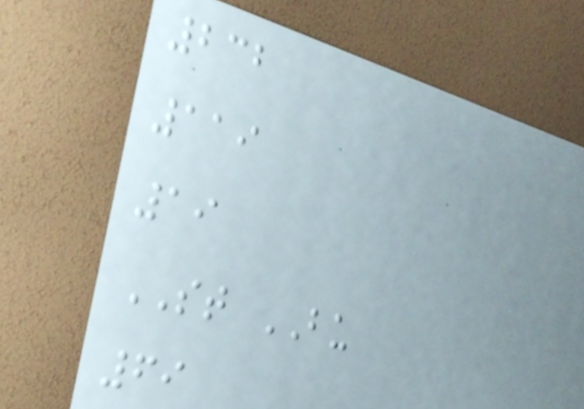232
119
19
ST BU
69
